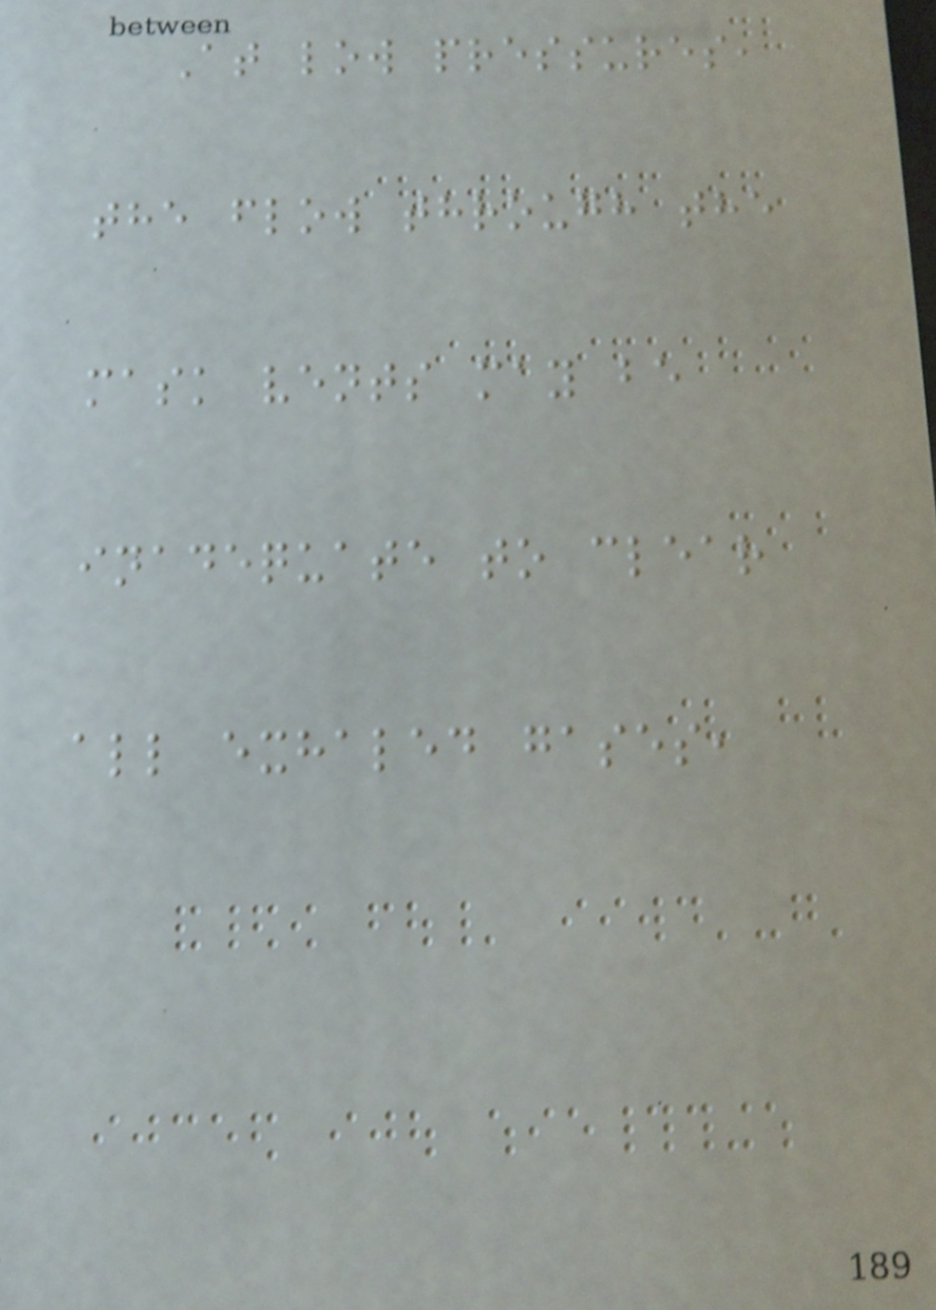At low pressures,
the flow through the
mask vents may be
inadequate to clear
all exhaled gases,
